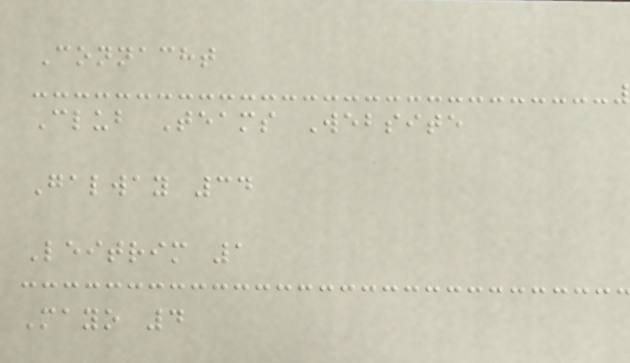Connacht
Club Teams Website
Galway 34
Leitrim 1
Mayo 4
